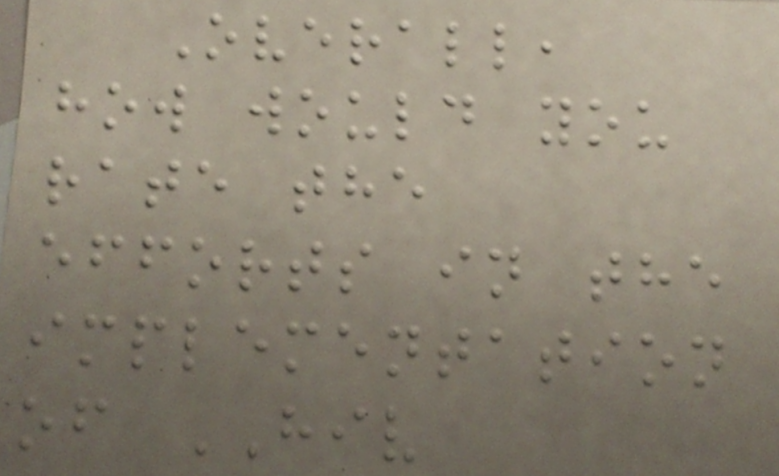Overall,
how would you
rate the
efforts in the
implementation
of HIV
